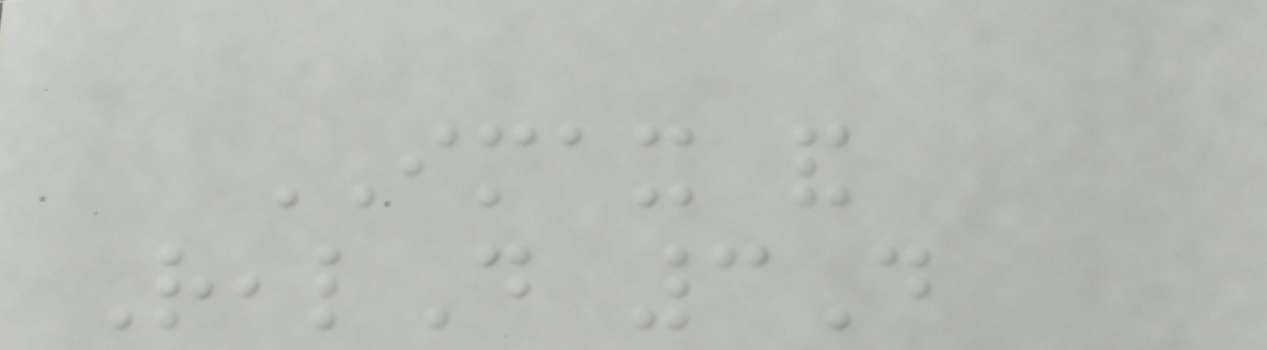IMAX and
RealD 3D
